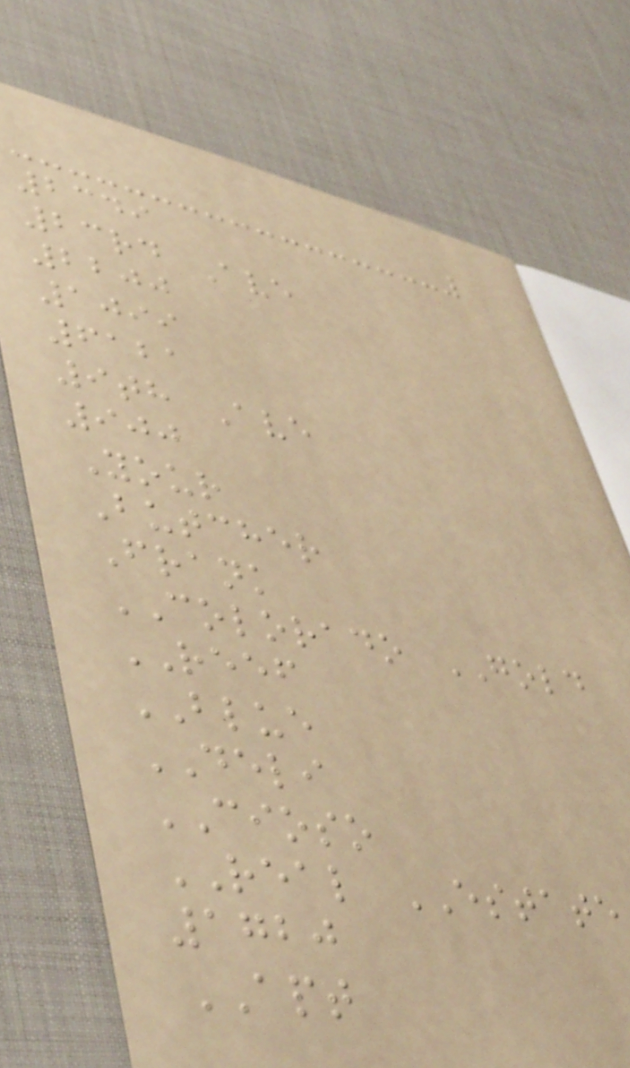2349
23rd Ave
2200
1099
6121
9th Ave
900
Your
Butcher
Frank
COLORADO GOLD
REEF
BLUE
DELI
CIOSO
REAL ESTATE
1720
APT
